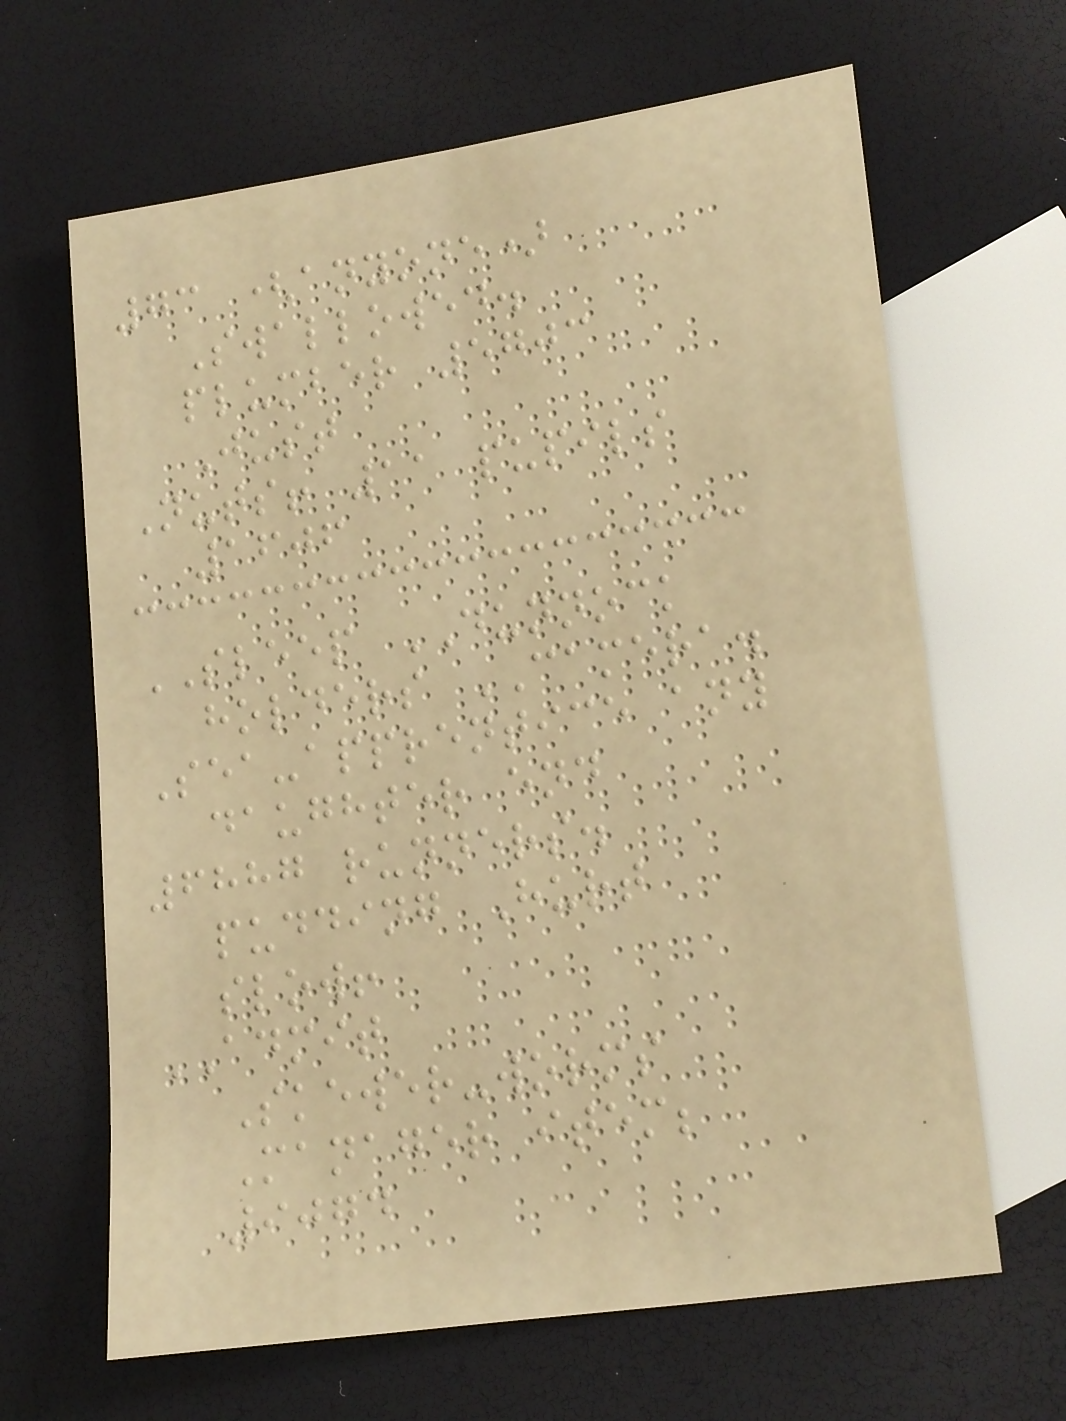73 (anyone)
Swallowed.
plumber 5703
Just
Nuts! 11 pupils
1606
SLEEP DUNNOCK
holders CAMERA.
Sea-apprentice any
daughter end
6887 runners.
pudding Hurt
slow!
ADMIT
Skewer-worms
Manager item;
9074
